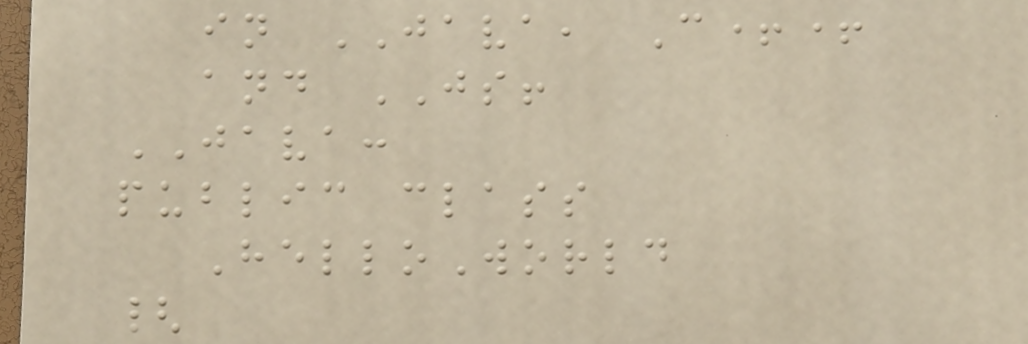in JAVA, C++
and JS!
JAVA:
public class
HelloWorld
{
